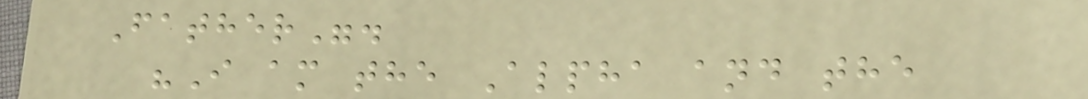Father".
"I am the Alpha and the
